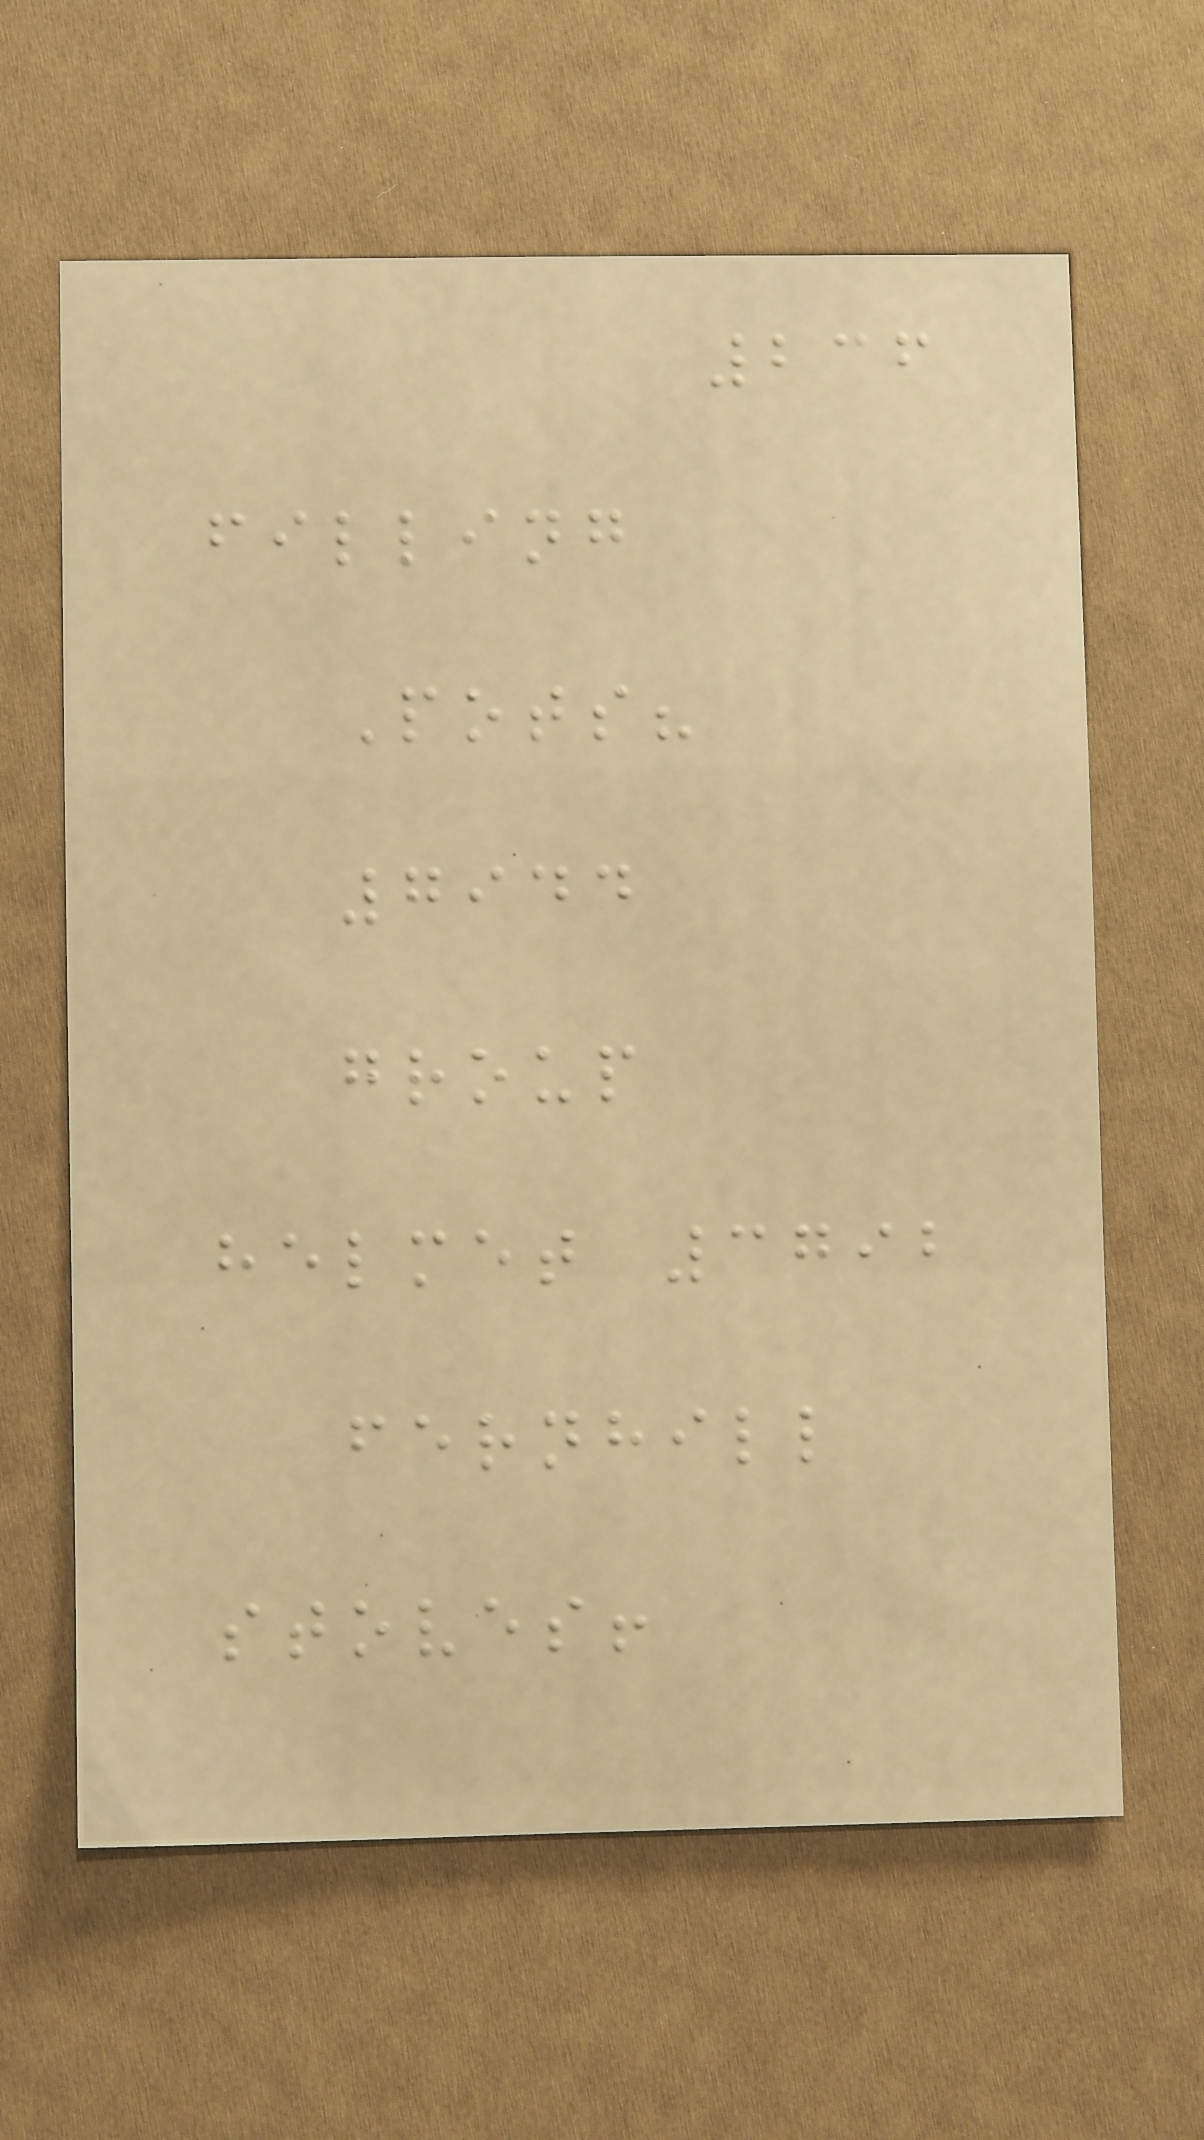236
filling
Pots?
7944
group
helmet 3792
fernhill
stoves!
